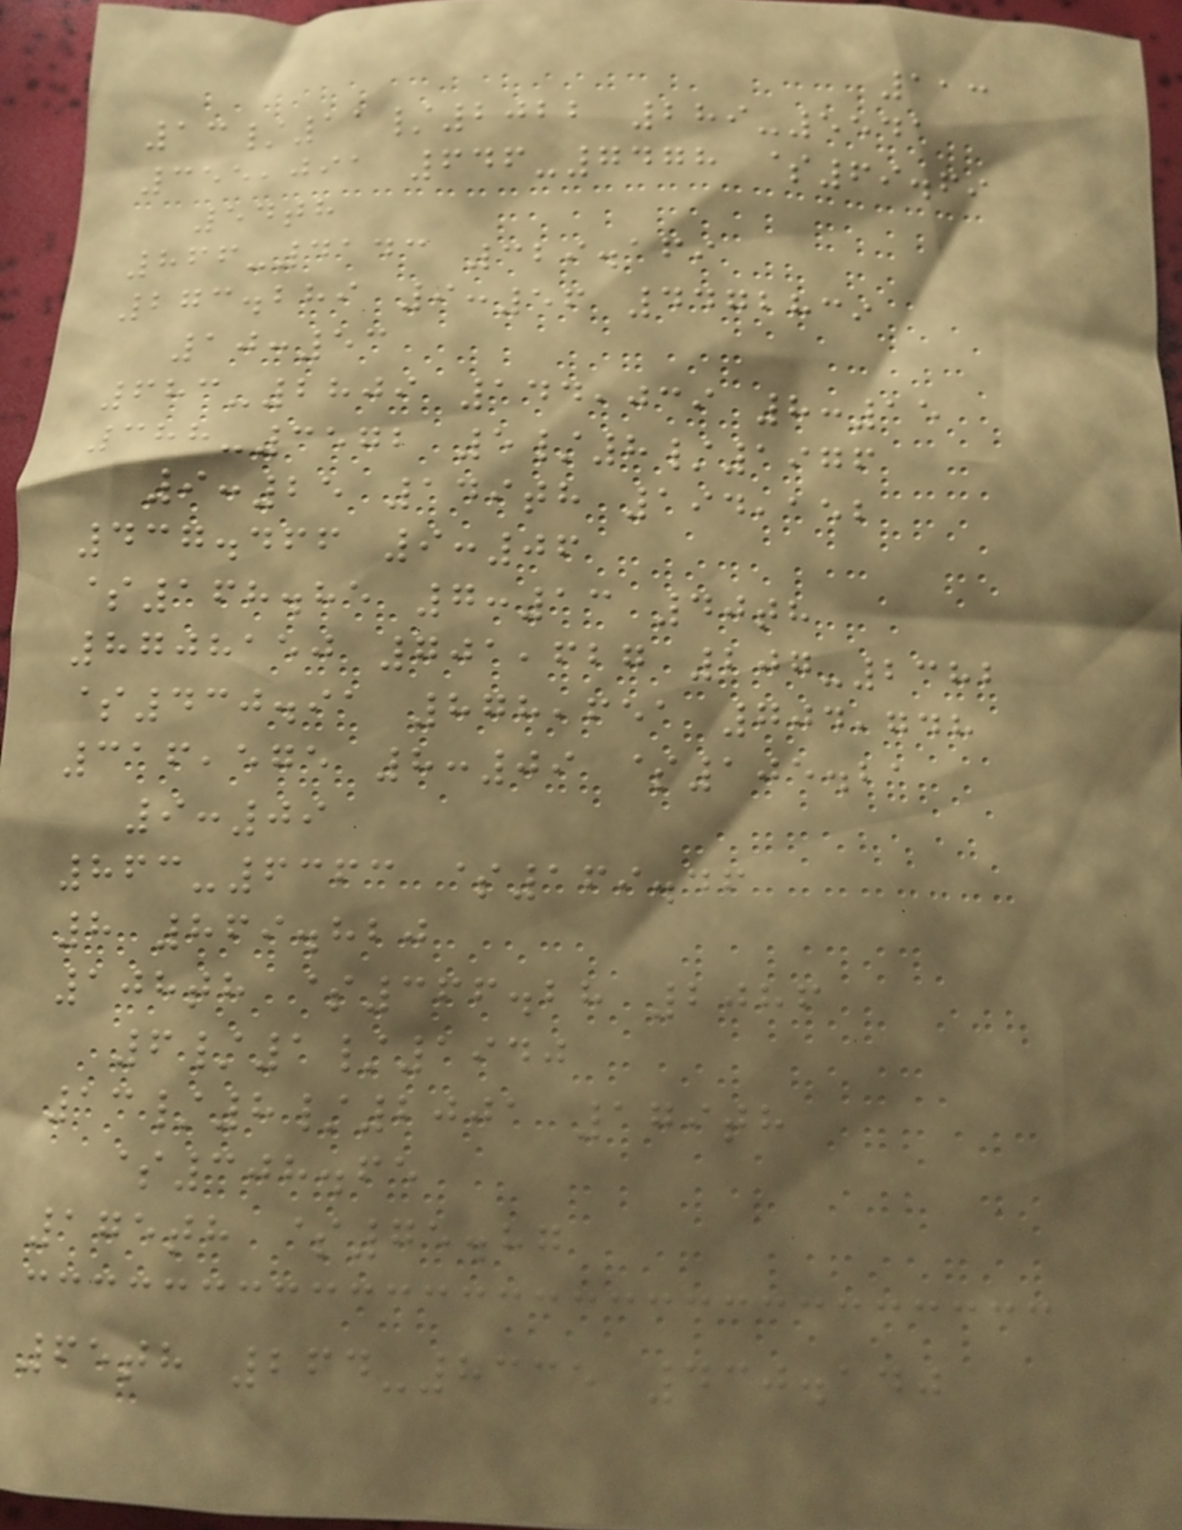113
13/11/2022 289-5541
355,091 646-7478 $69.69
54th
866-4143 329.169
273.289 9:56 4472839
10:53
683-2809 144,039 8:15
388-3572 5/8/1976
9:25 149th 194,152
437.466 9:06
$168.85 7:13 40th
8708150 701,627 207-2382
$430.91 878,651 704,748
316,575 8:09 $105.21
9:09
863-6363 $169.46
8 869.820
108th $366.28 2086
6/1/1940
13/8/2001 179th
$308.65
175th $75.87
65th 264-8335 430.140
